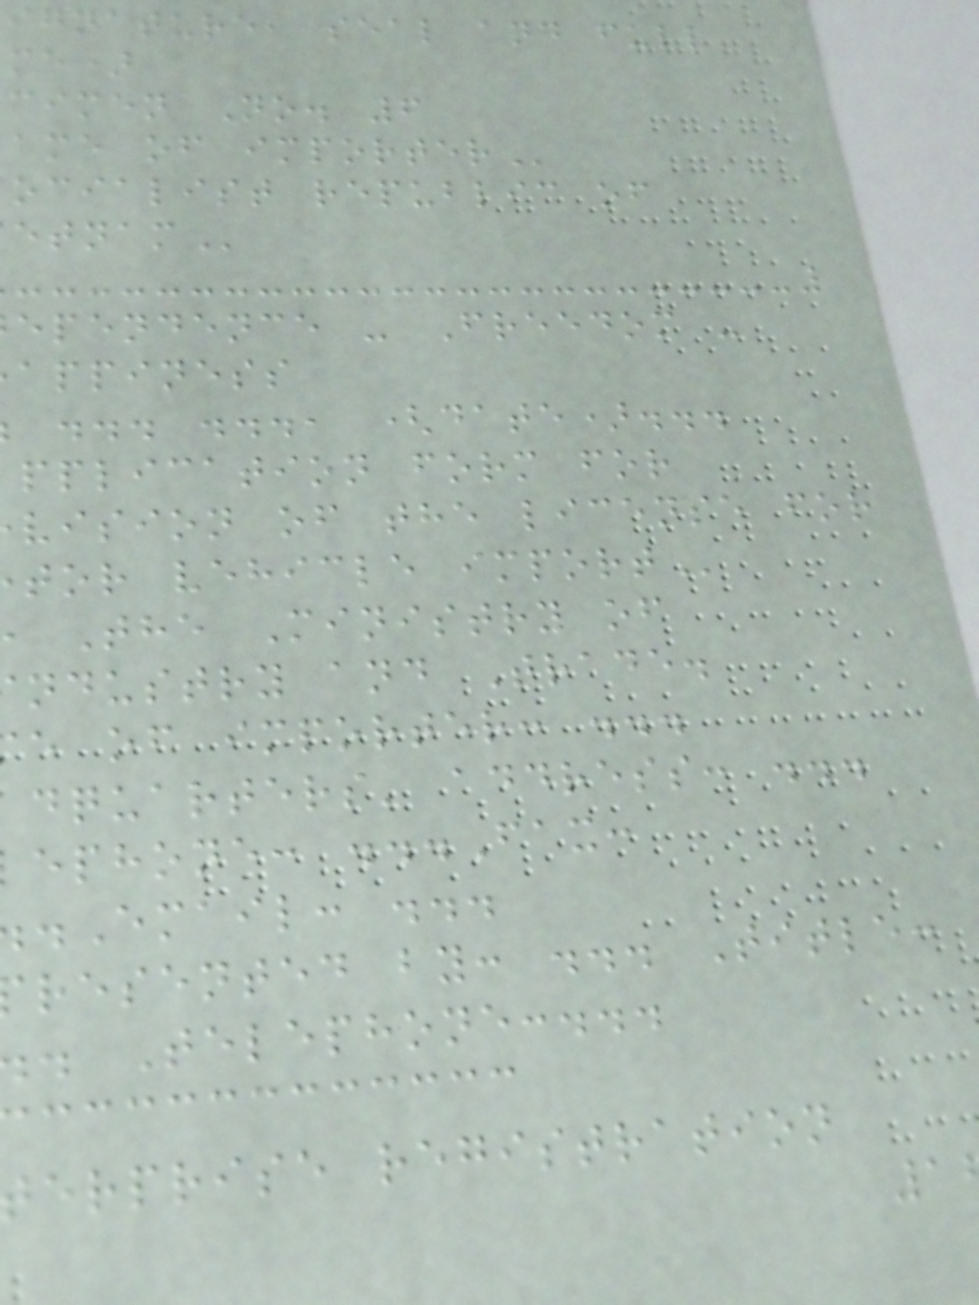ignature, seal and full
me)
cimen No. 6
ame of
ocialist republic of
ependence - Freedom -
appiness
... ..., (date)...
pplication form for
vision of the license for
tor vehicle
The Ministry of
ndustry and Trade.
e of importer: ...
dquarters' address: ...
ephone: ...Fax:
.Email: ...
resented by: ... Title:
. Telephone:...
erprise registration
